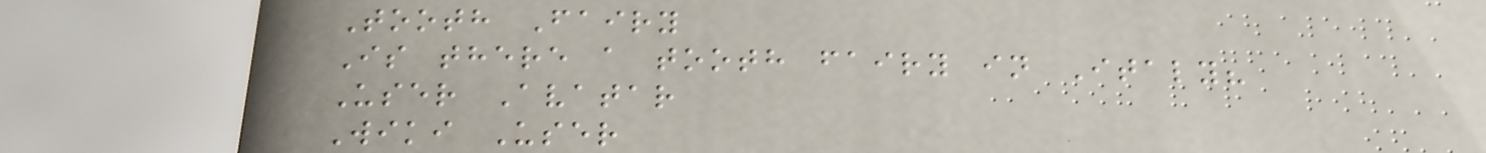Tooth Fairy
Is there a tooth fairy in Italy?
User Avatar
Wiki User
